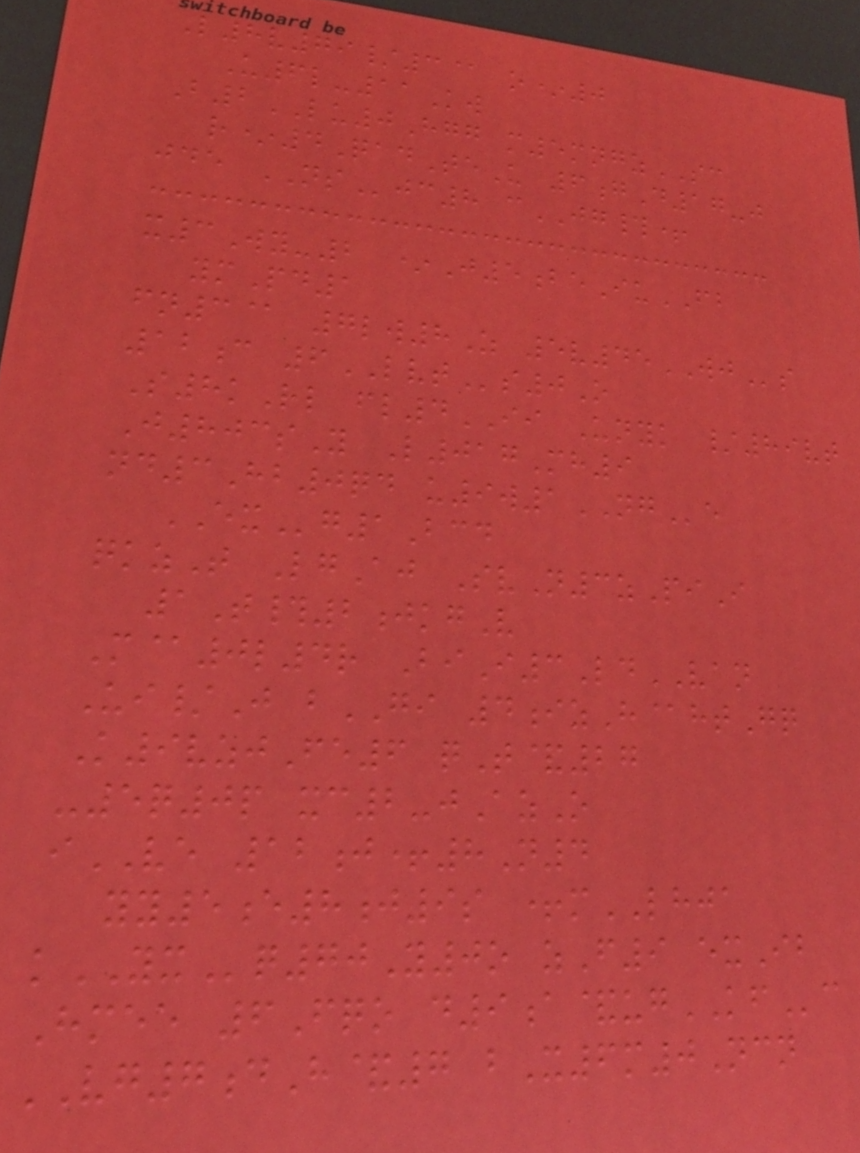L8v79/3@ o*0
U6l-11Kw
B2LU0Hgg m5mngzSC
r*4QadTeU 6gD17-j
jde NSjc8 cJG#+
x3Wy-2 *J5beIuFB
ymPd1
fn3@ 7lw8Z 5v45WJs
12c 6LVTs0O
S8kRl fl4II Unyk /89vt
J803sY L017Mh9
nd3Hb0qd u9w1NGe
EXg1Bcd
qkzT LgAj SvN3zPiI
1T#2jkgV
M@0l4r BiI3LdVAN
Ui/J bGI 4izH@htGq
K9vzjFe6 qT&27
-5q0p xc2-jAzO
iVE 12j+8N4
yy5e8j9s +mLHJA
kYXq70Y0o zF9 exIb
Hmee 6Fqo d9a&ugKFc
VG7dH&7 bX6m0Ncn
